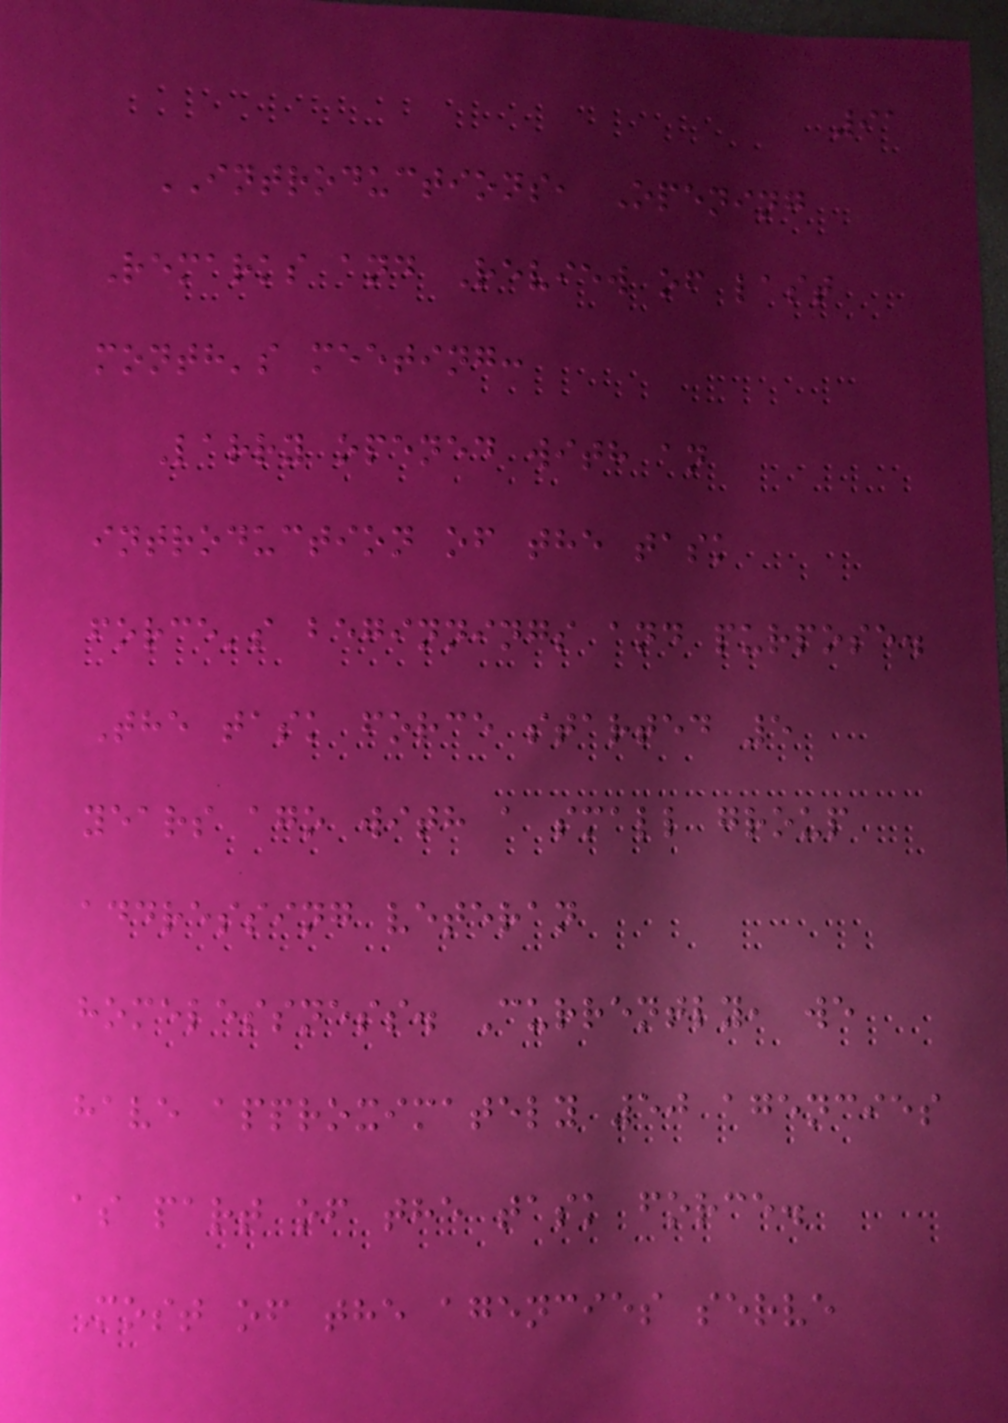91
INTRODUCTIONS, Opening
Remarks and Review of last
month's meeting:
Larry opened with an
introduction of the task
force's beginnings and purpose.
The task force started 5
years ago with a small group
addressing veteran
homelessness. Currently, we
have approximately 50 agencies
as part of the task force.
Most of the agencies serve
